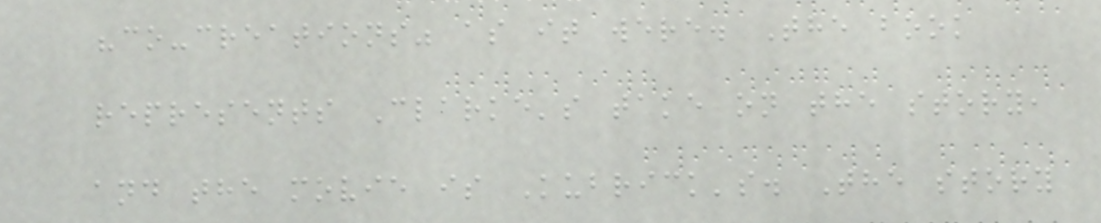"co-creations" as it were. The book
represents Clarke's take on the story,
and the movie is Kubrick's. The story
